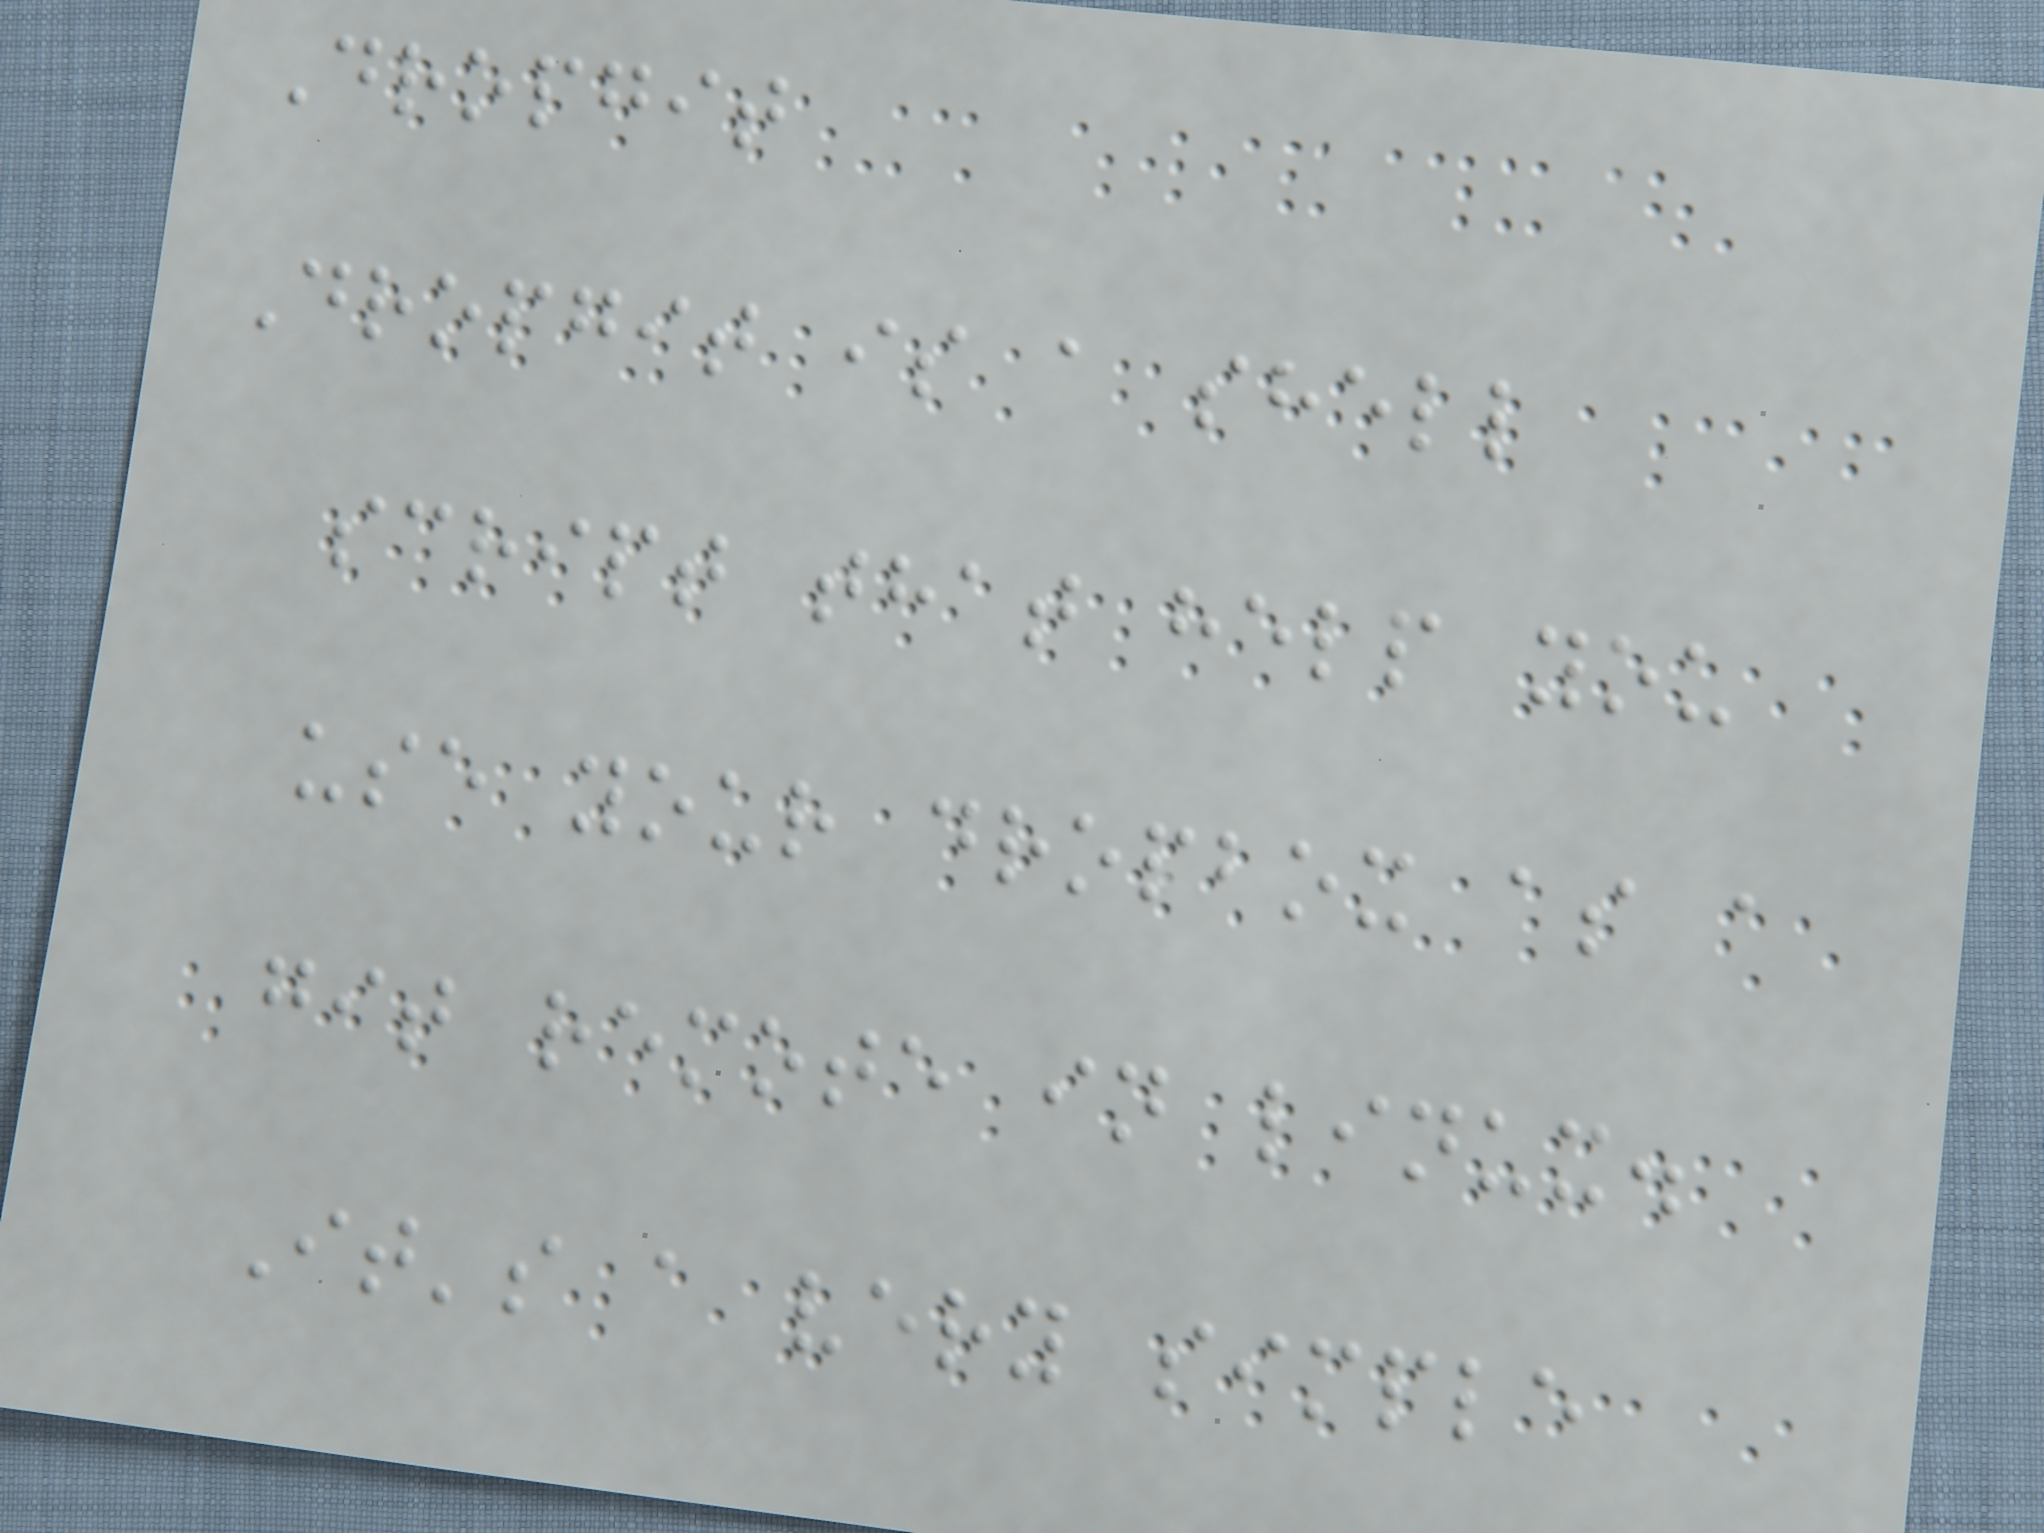Dropgit
Dropgit is a shell
script that help you
use your dropbox as a
git remote in linux.
It's a very simple
